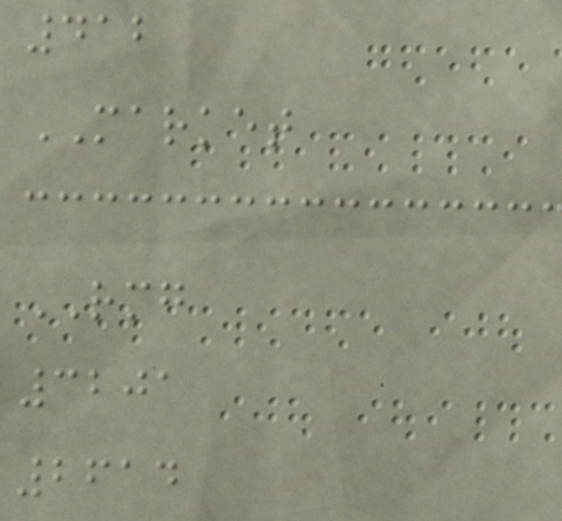412
MARKET
RMG
3201
2614
